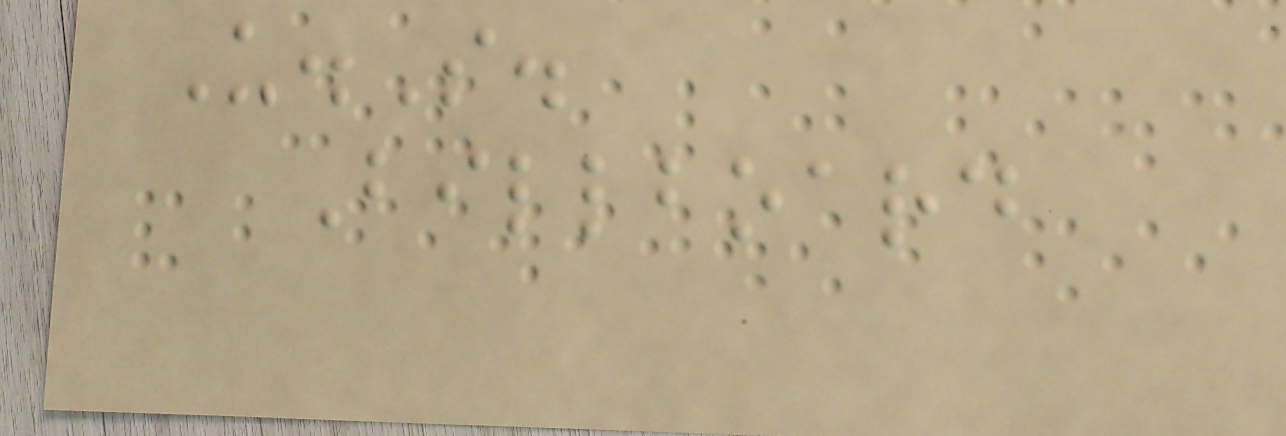U.S.
Billboard
